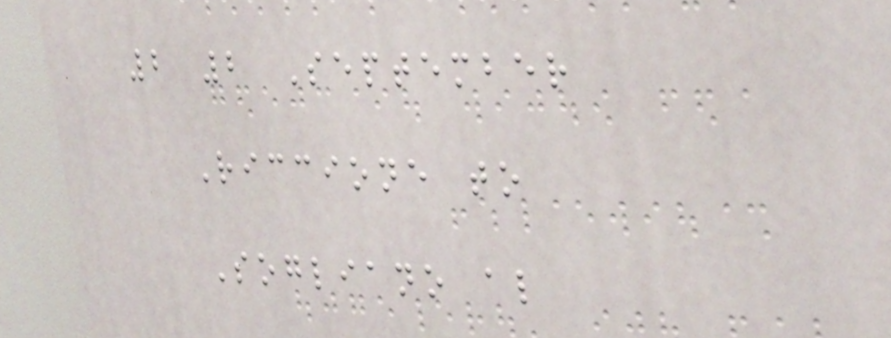2 2 September
Riccione to
Sogliano al
